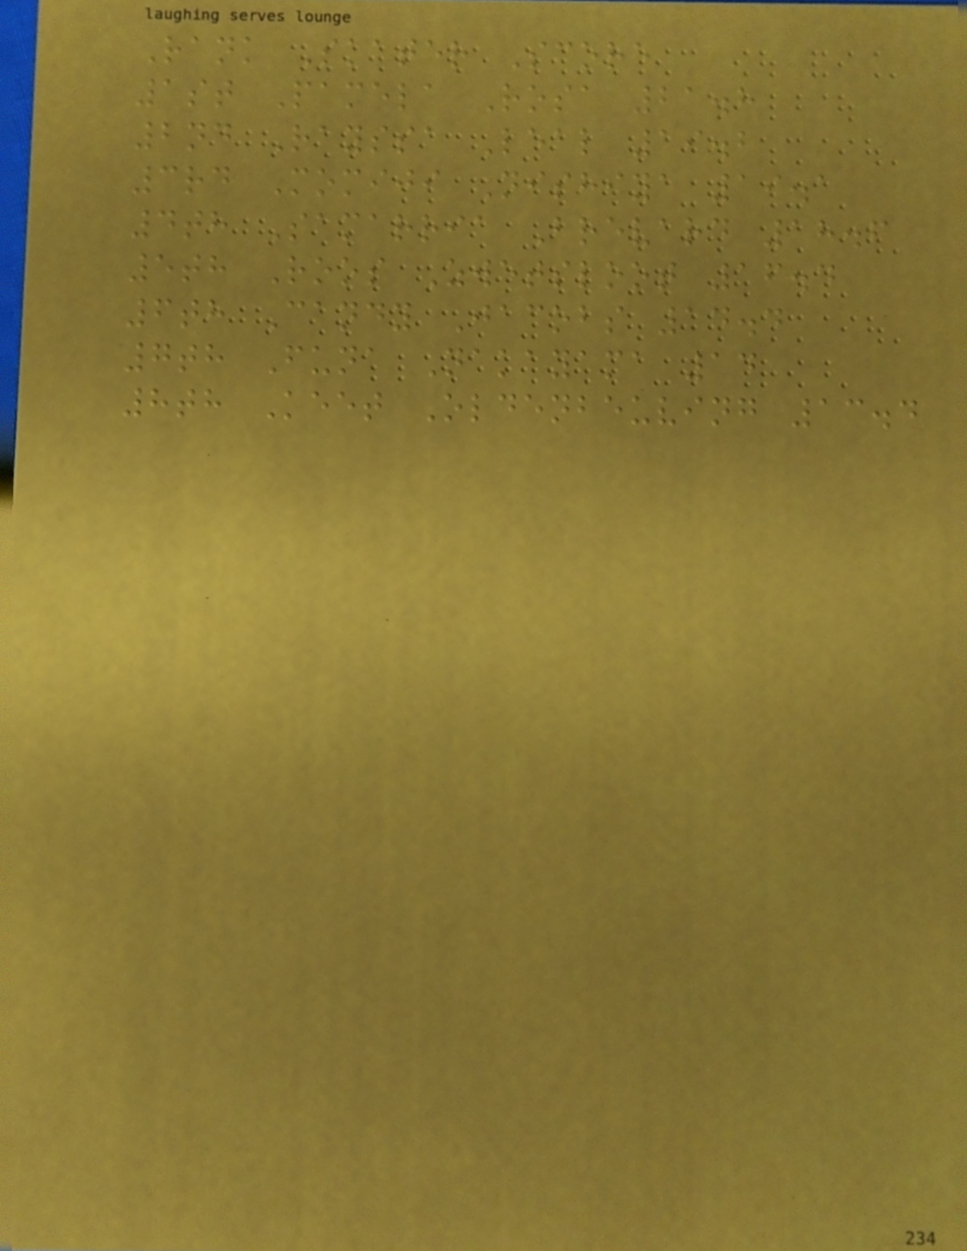Rank Skater Score
1st Pamela Rosa 21.8
2nd Rayssa Leal 19.2
3rd Momiji Nishiya 19.1
4th Samarria Brevard 18.6
5th Roos Zwetsloot 16.4
6th Candy Jacobs 14.4
7th Funa Nakayama 14
8th Keet Oldenbeuving 13.4
